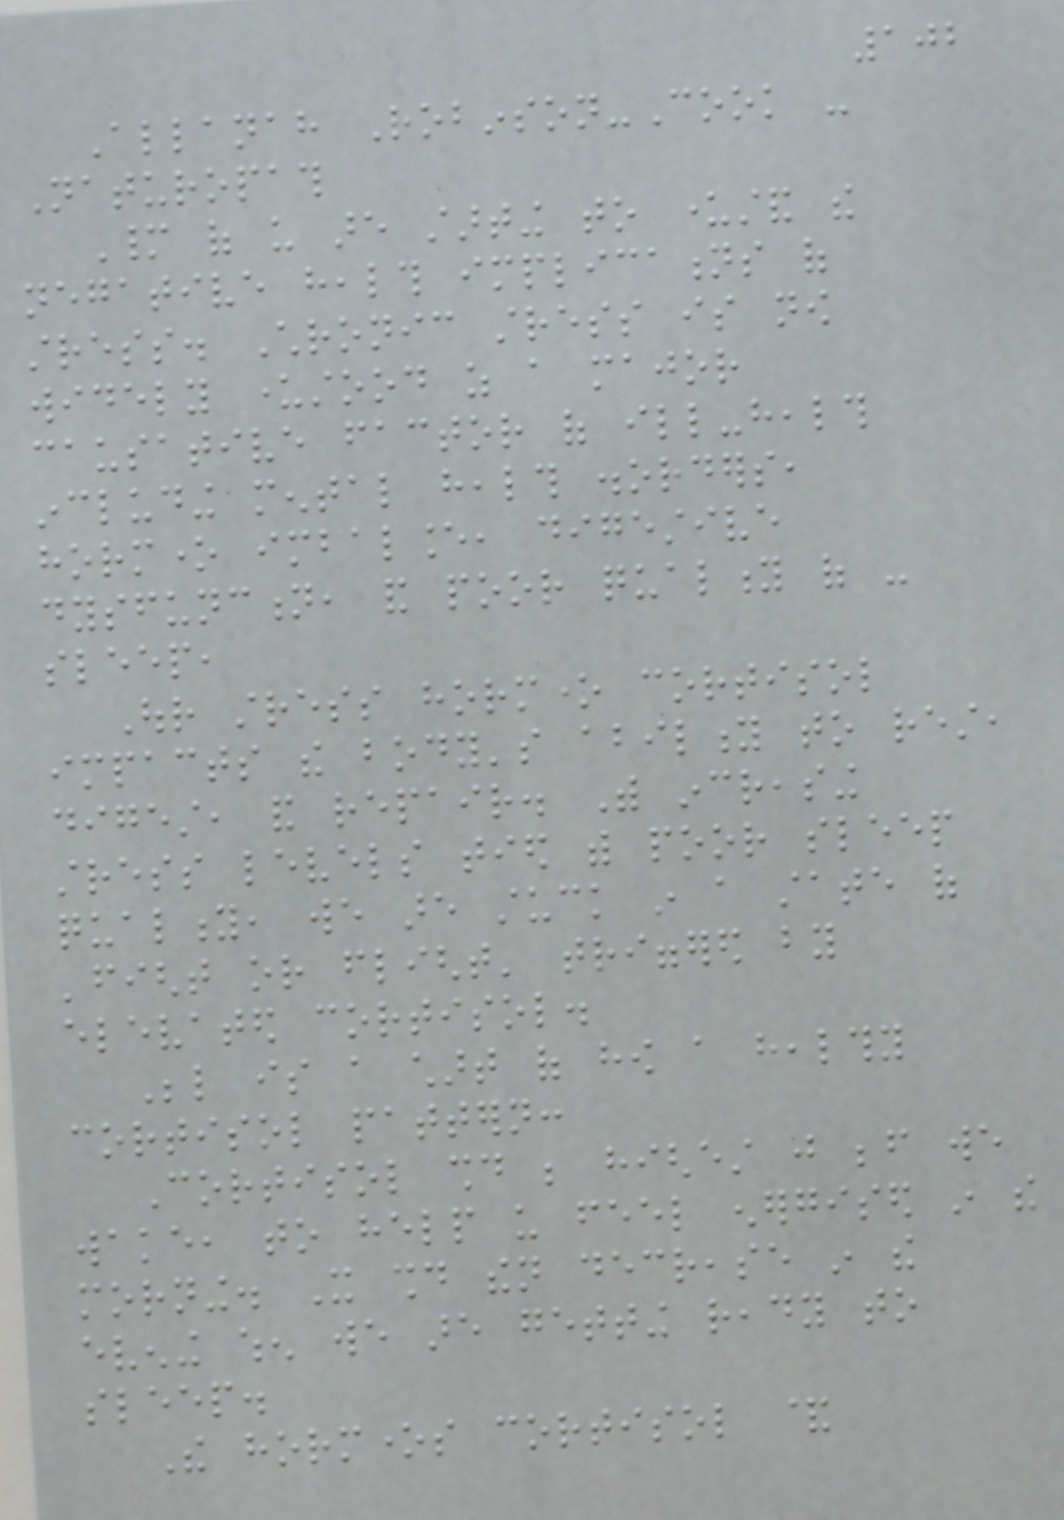102
Allanah Robinson-Cook -
Naturopath
Many of us are starting to understand the
negative health implications of
stress. Chronic stress is now
widely understood as a major
causative factor of ill-health
including mental health disorders,
hormone imbalance, digestive
dysfunction, and poor quality of -
sleep,
Our stress hormone cortisol
impacts the body's ability to rest,
digest, and repair. With increasing
stress levels tied with poor sleep
quality, we are stuck in a state of
'fight or flight' triggered by
elevated cortisol.
Below is a chart of how a healthy
cortisol pattern:
Cortisol should be highest just before we
wake, to help us feel energised in the
morning. It should then decrease in the
evening when we are getting ready to
sleep.
The hormones cortisol &
